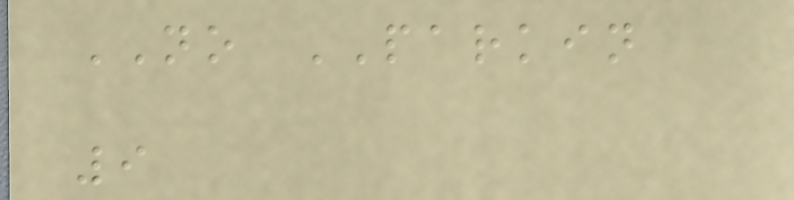NO PARKIN
9
